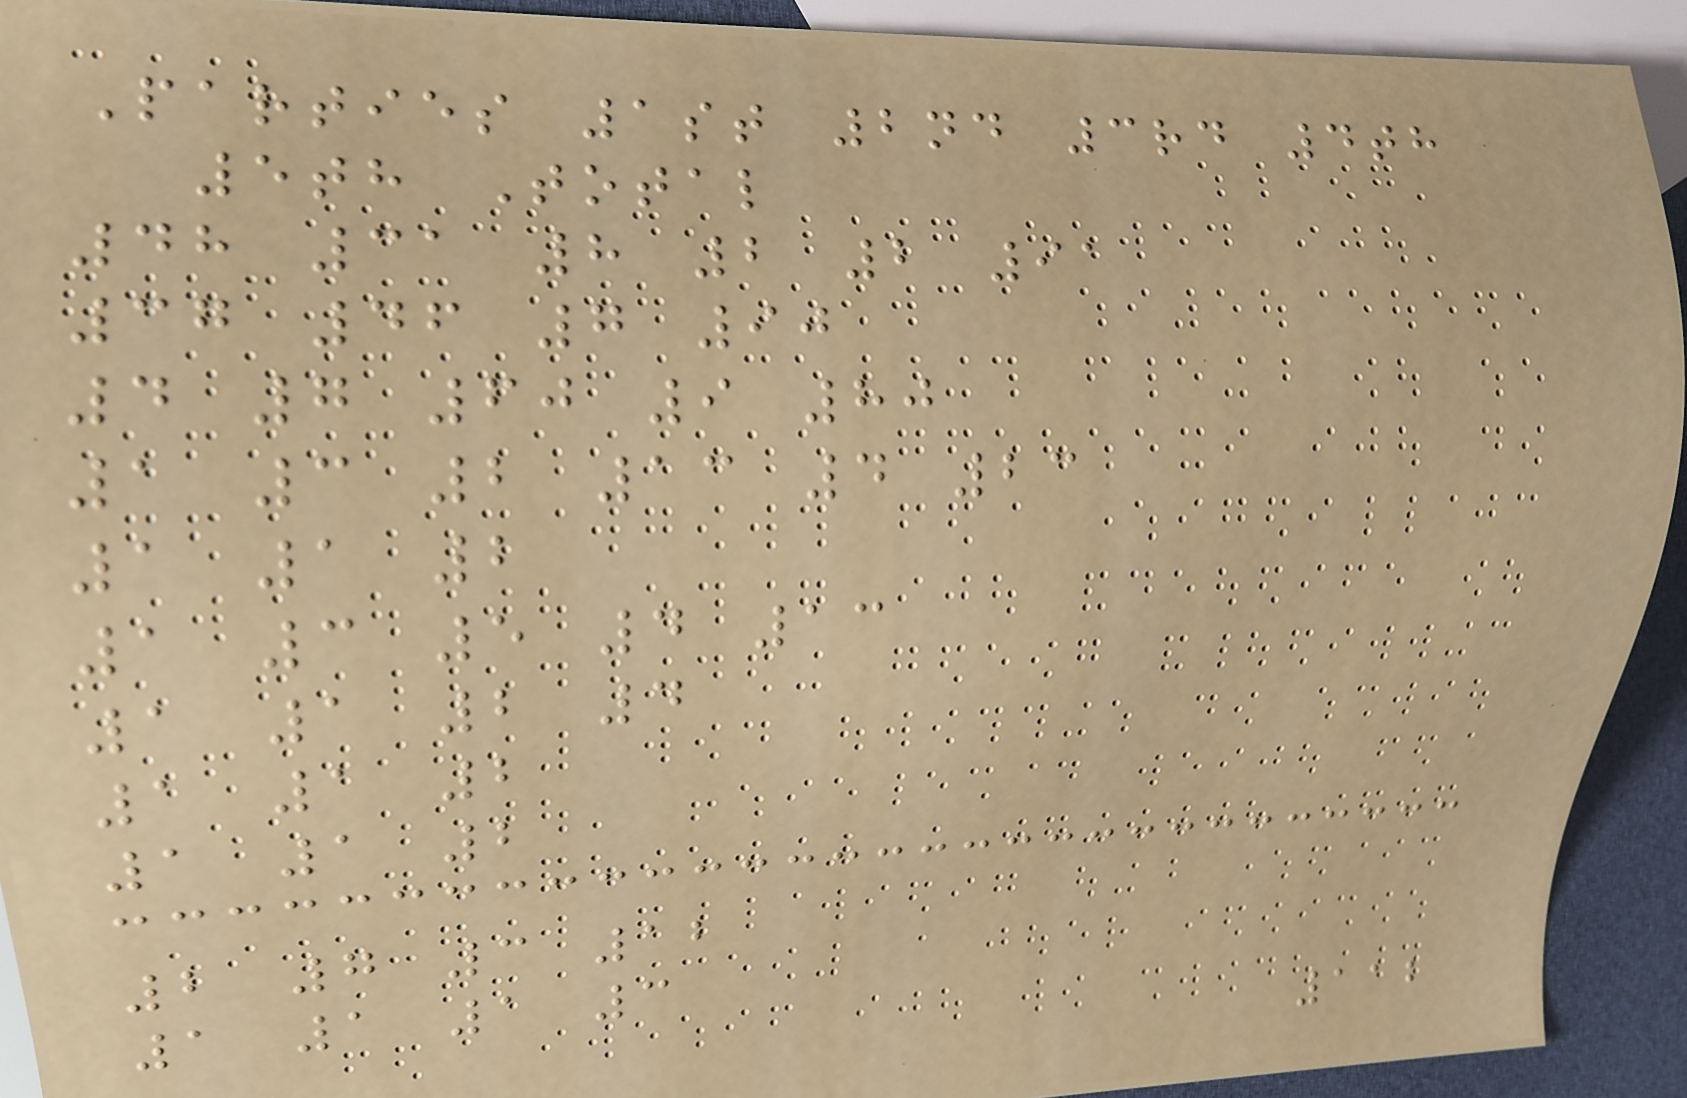Parties 1st 2nd 3rd 4th
5th Total
48 31 8 2 2 91
37 46 7 90
4 7 60 9 80
1 3 2 13 4 23
1 1 2
1 3 5 4 13
1 1 2 4
1 1 2
1 1 2
2 7 3 12
1 1 1 3
112
